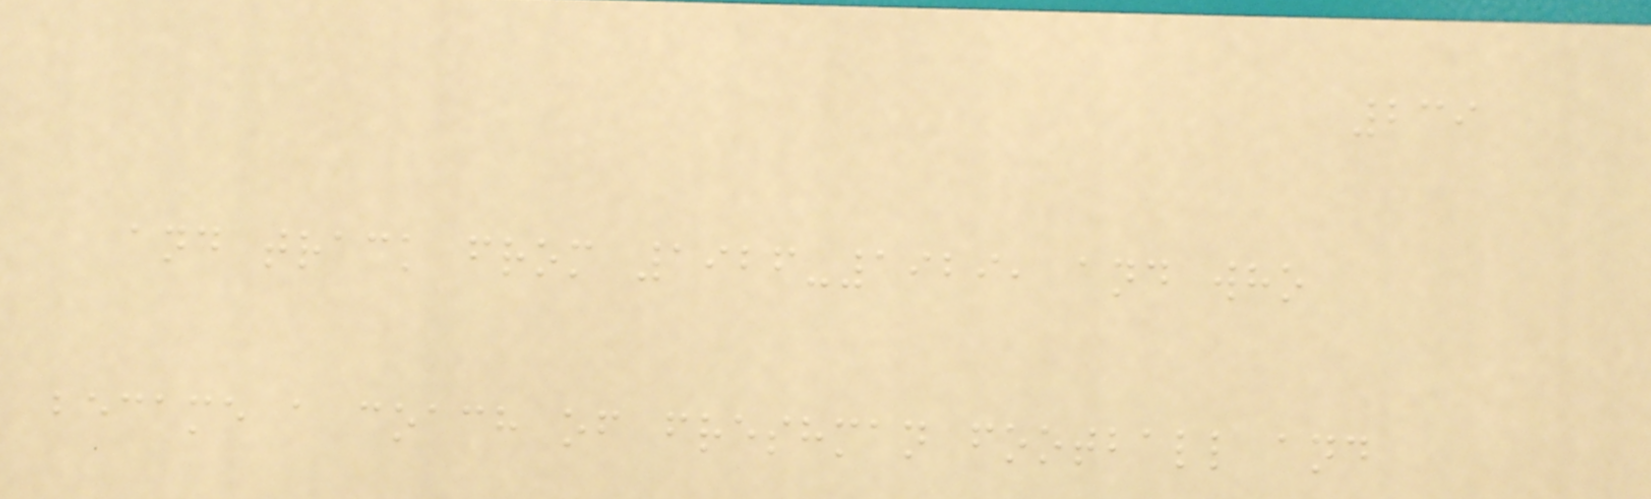239
and track from 1926-1929, and who
became a coach of freshman football and
